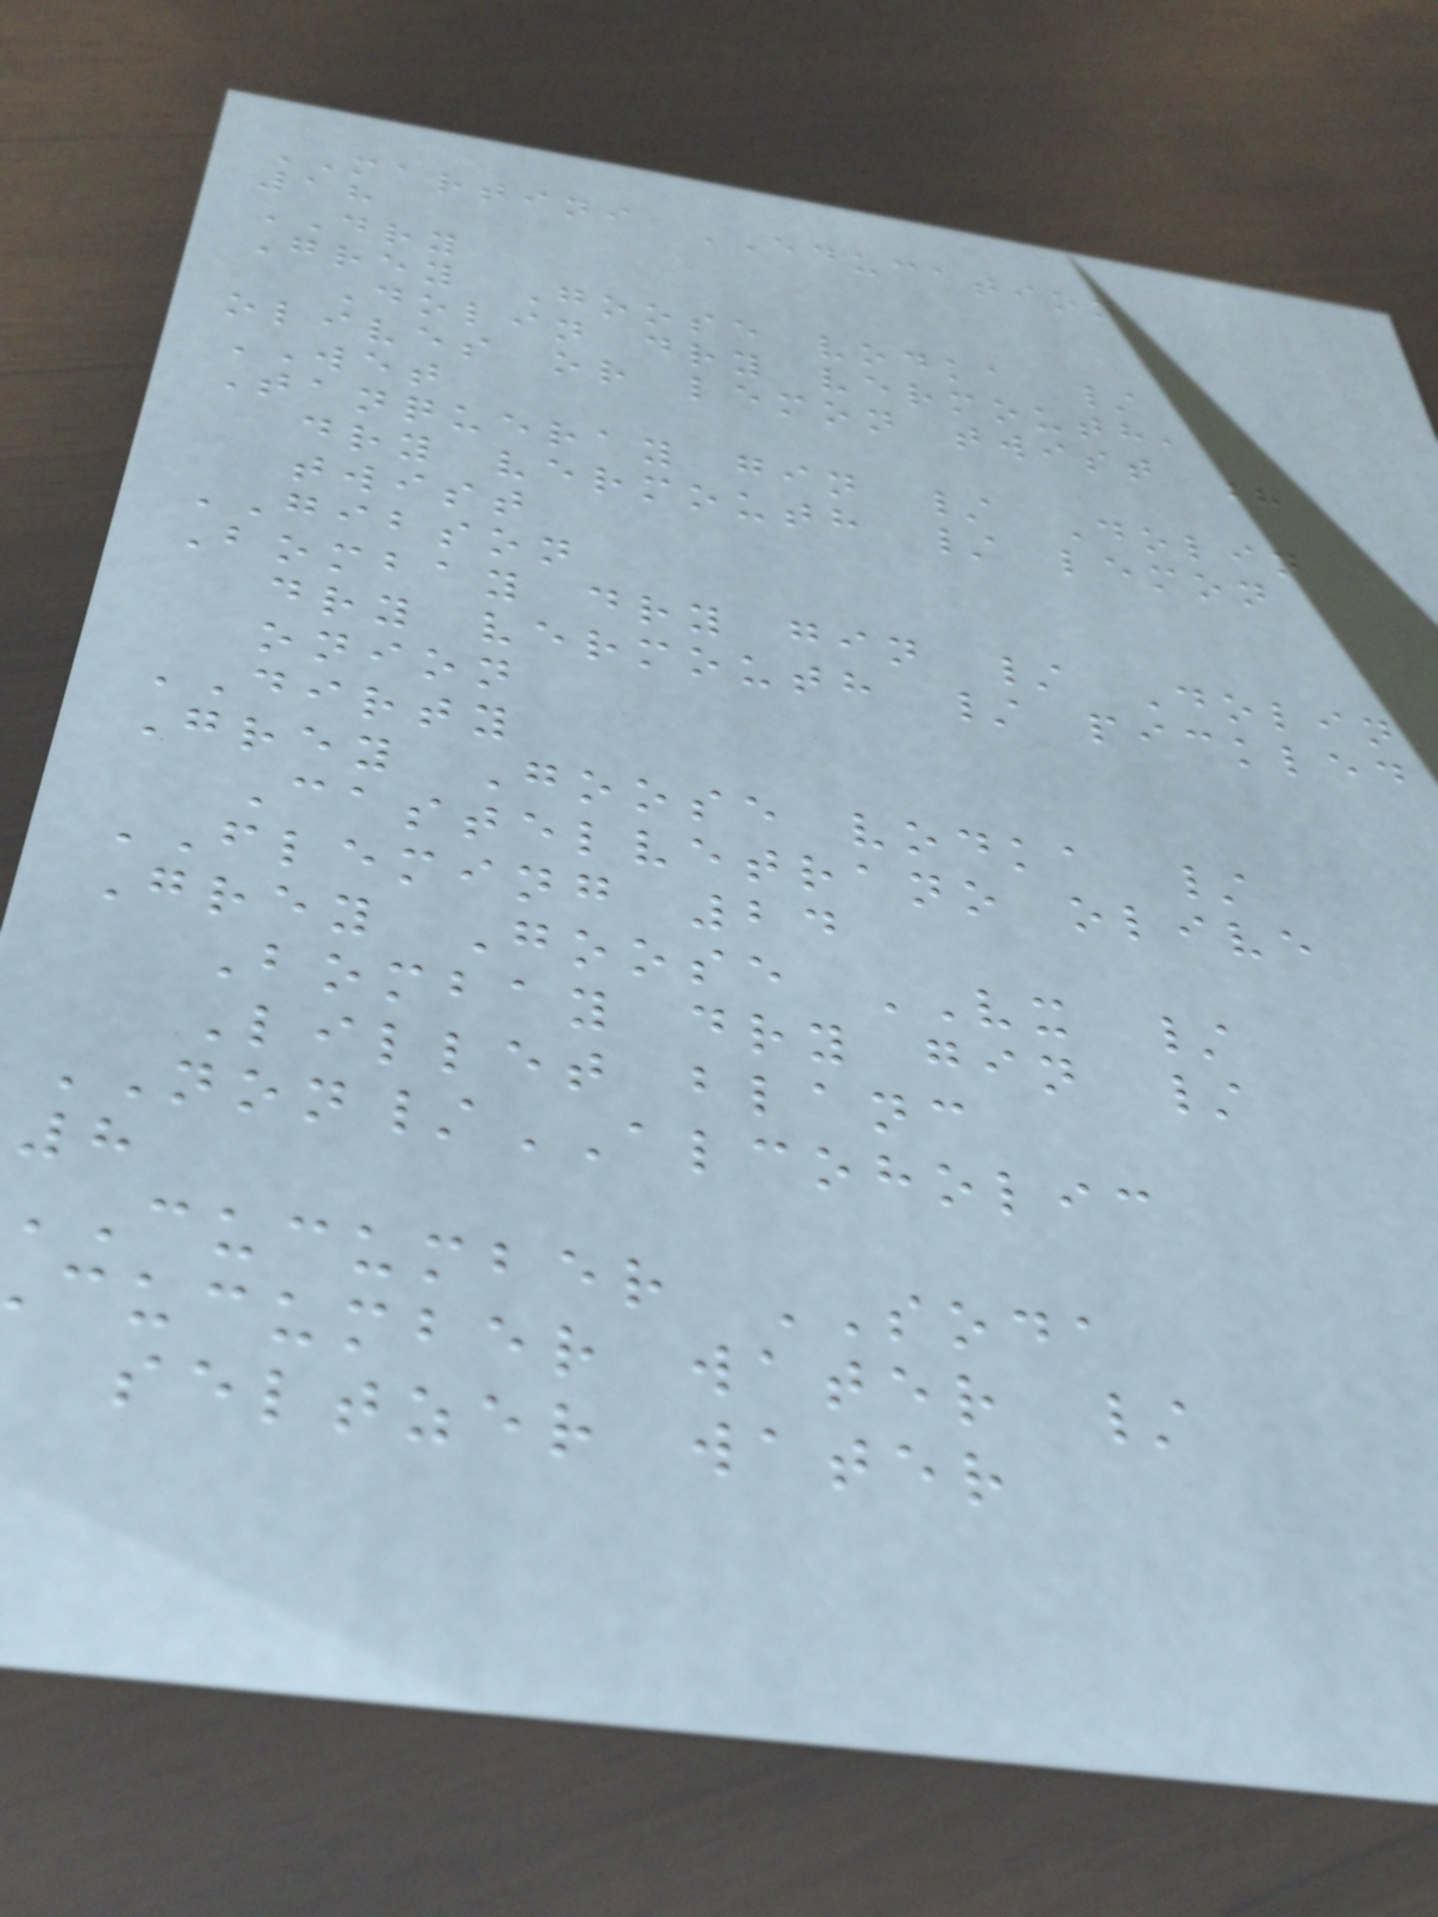MARTINI EDUCATION
18
DRY
Grey Goose vodka /
Dolin dry vermouth,
olives or lemon twist ?
WET
Tanqueray gin / Dolin
dry vermouth / lemon
twist
GIBSON
Bombay dry gin / Dolin
dry vermouth / pickled
onion
DIRTY
Grey Goose vodka /
Castelvetrano olive
FLEMING 24
Grey Goose VX /
Bombay dry gin /
Lillet blanc
NON/ALCOHOLIC
8
cucumber SODA
cucumber water /
seltzer water
